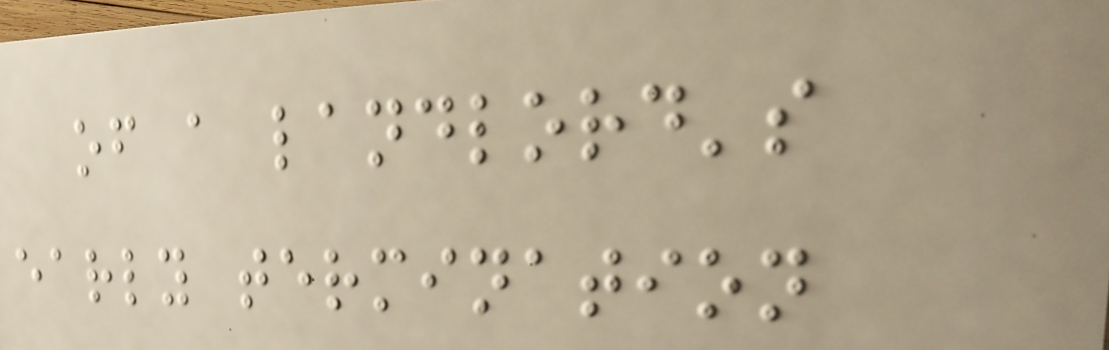of a landlord's
early termination
